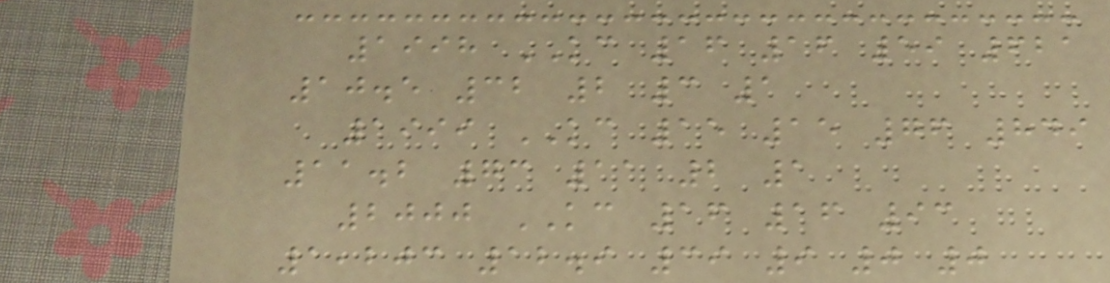1998 KC 16 16 59 621
10.5 32 2 3 1
1999 KC 15 15 76 849
11.2 73 11 2 1
2000 KC 16 16 93
1,203 12.9 39 9 0 0
